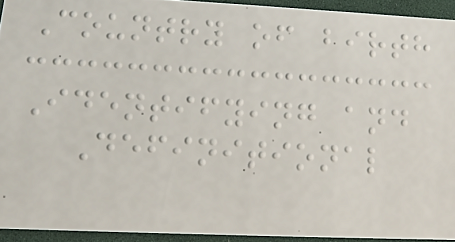Country of birth
Identifying and
Definitional
